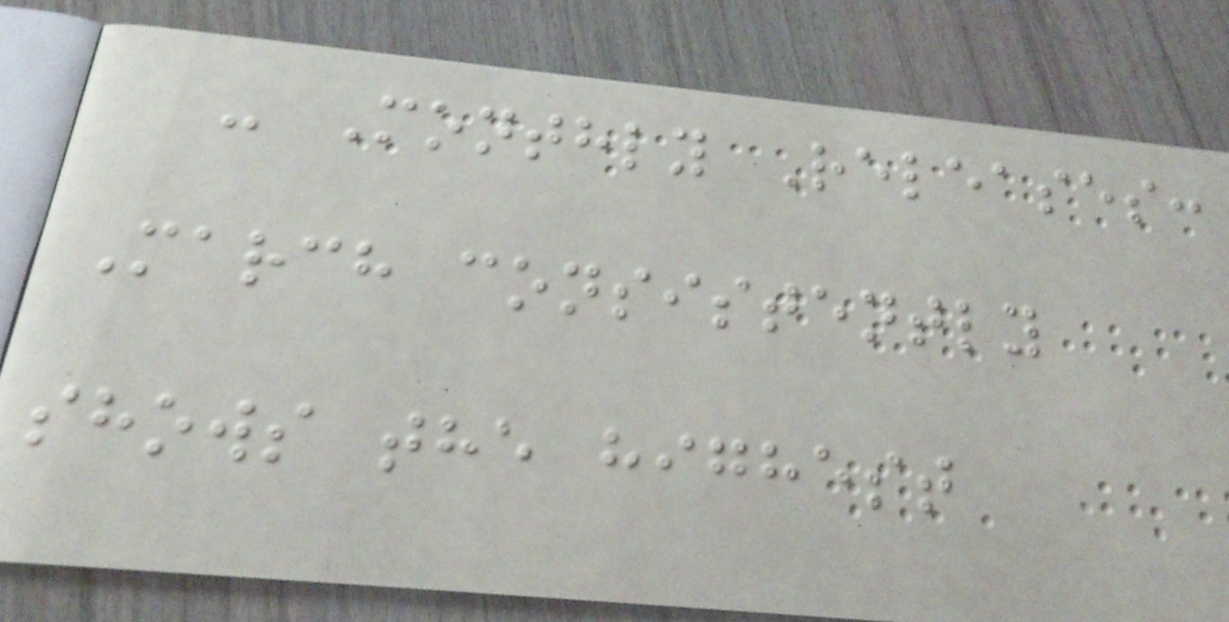- Monthly Releases:
March consistently
shows the highest
